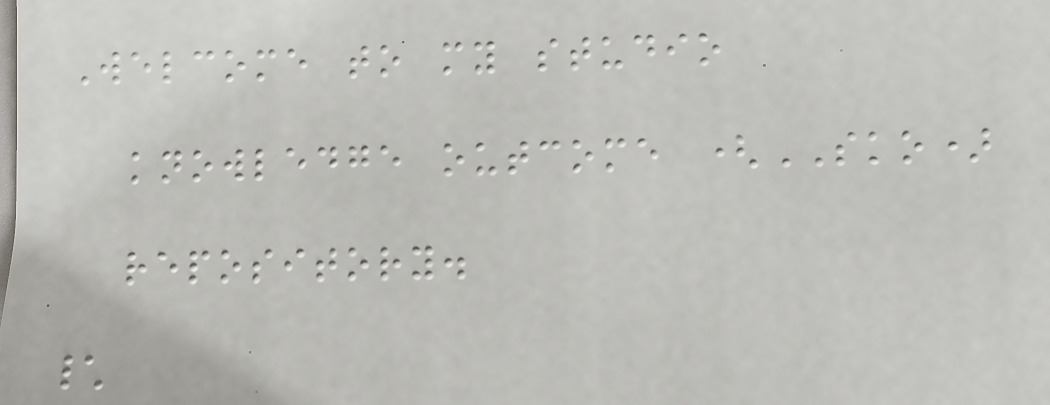Welcome to my studio
knowledge outcome (SKO)
repository.
\
